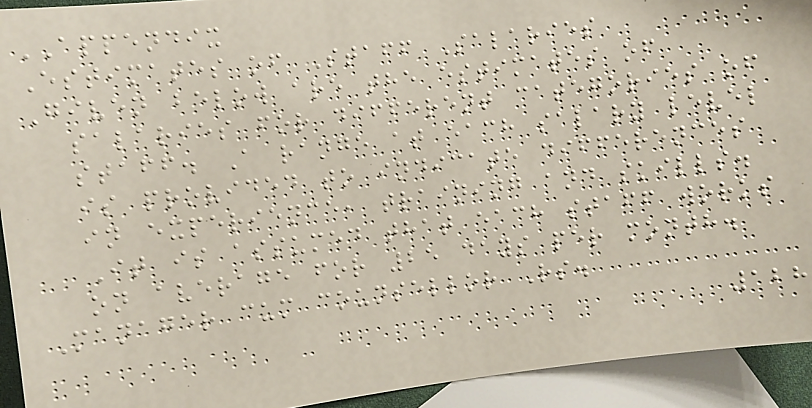APPENDIX
Estimates of Staff Salaries
Given below are the estimates of
salaries for different categories of
staff. A range at each salary level
is provided to indicate differences
in experience, training and skills.
It is assumed that each staff works
on average for 25 days per month.
Manager cum counsellor Rs.
128
